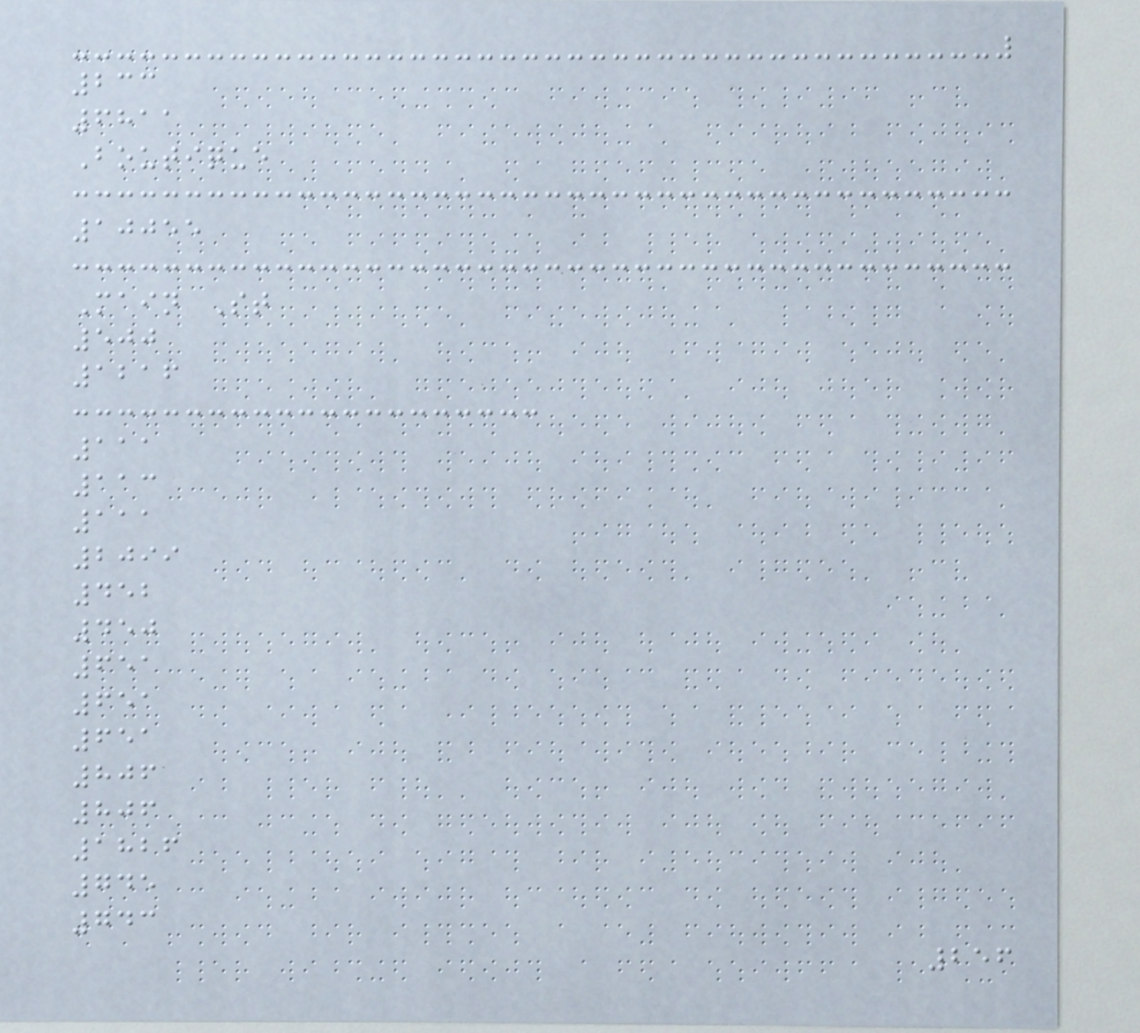233
6811
Boutique
10055
Main St
500
1216
111
113
111
2099
452
450
651
651
651
806
806
1826
745
743
256
